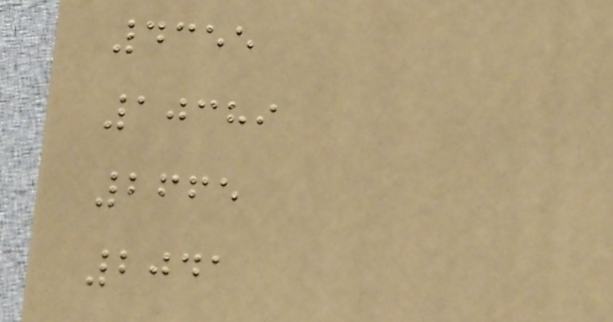4355
10389
2665
2041
